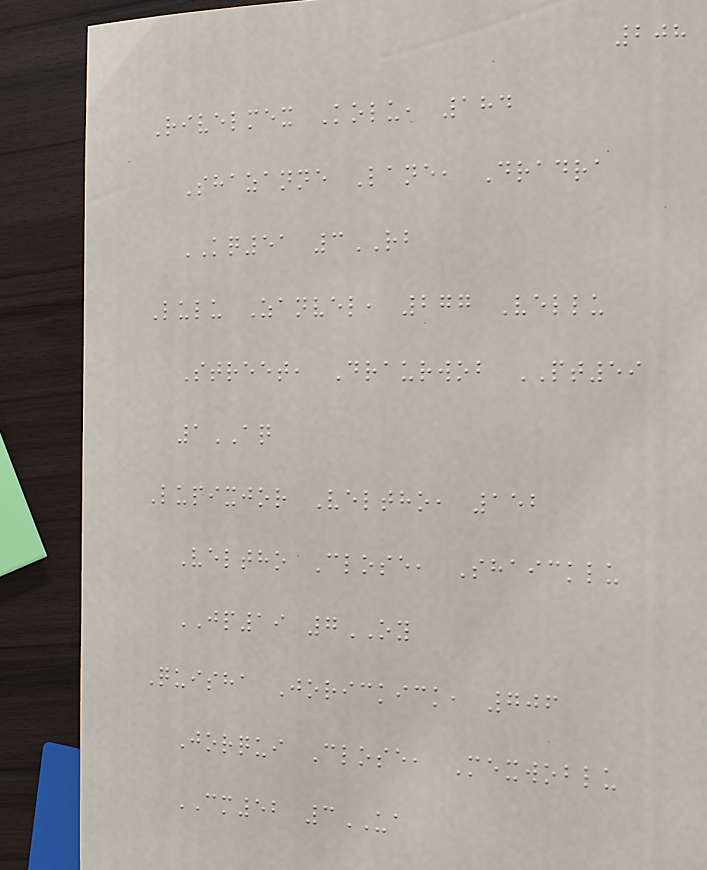208
Rivelmex Kolu, 184
Shazanne Lane, Dradra
KQ51 3RB
Lulu Zanvel, 277 Vellu
Street, Draurwob PT59
1AQ
Lupixjor Veltho, 152
Veltho Close, Shaicklu
JP19 7OY
Quisha Jorickick, 706
Jorqui Close, Mexwoblu
CM52 3UA
